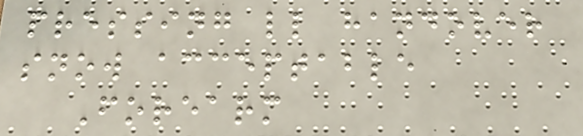pressing ll handover
snow acceptable
Forearm
